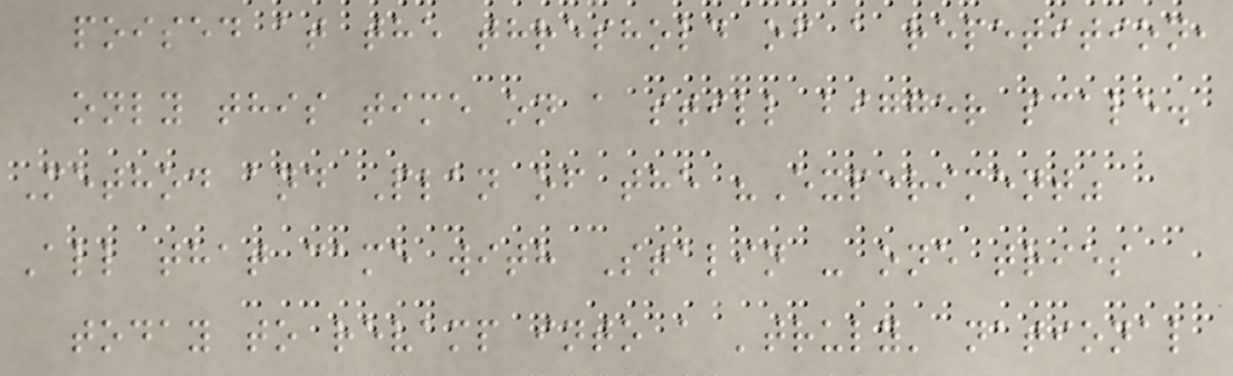poised at the threshold of a repetition,
only this time on a still bigger scale.
Method and Plan of the "Experiment"
All that came with Stalin - one tries
today to revamp into a 'truly' national
